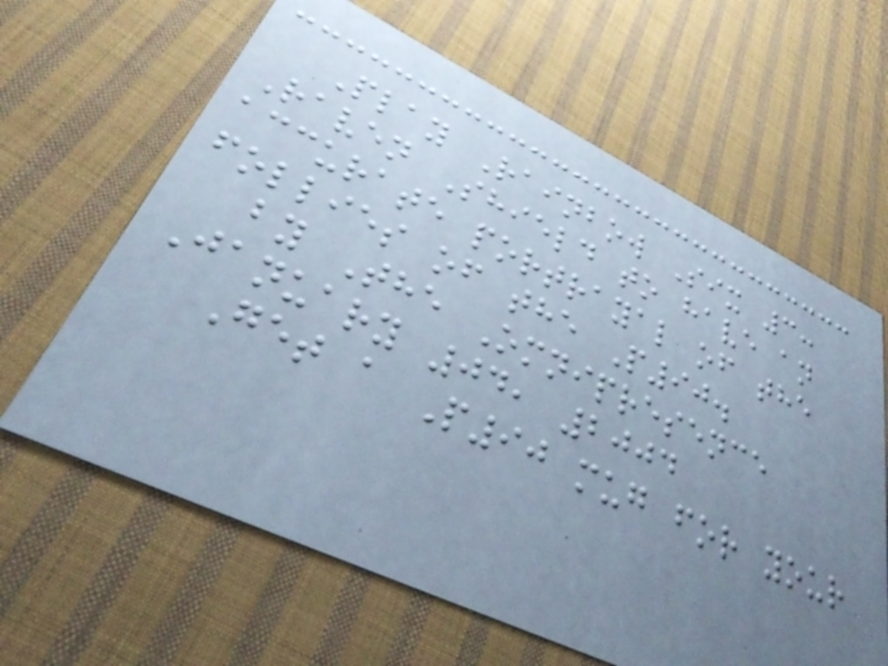Play Rainbow Six 3:
Raven Shield to have an
accurate portrayal of the
follies of the P90.
by The Omnipresence
January 04, 2004
Get a P90 mug for your
